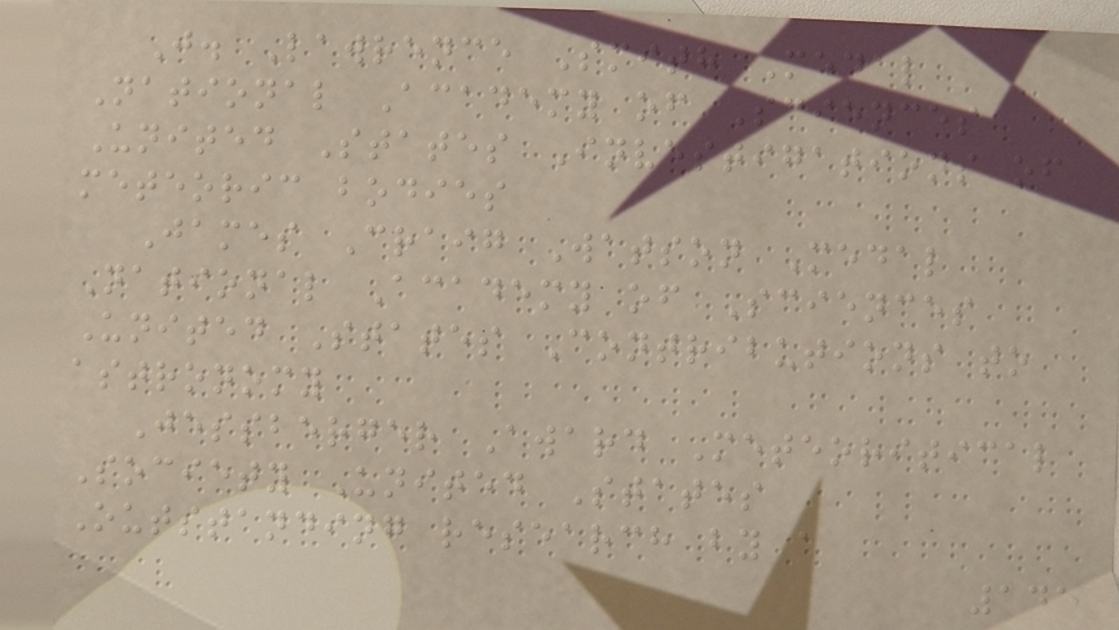J. Lawrence Smith Medal
National Academy of Sciences
United States Investigations of
meteoric bodies
James Craig Watson Medal
National Academy of Sciences
United States Contributions to
astronomy
Jessberger Award Meteoritical
Society United States
Outstanding research by a
145
